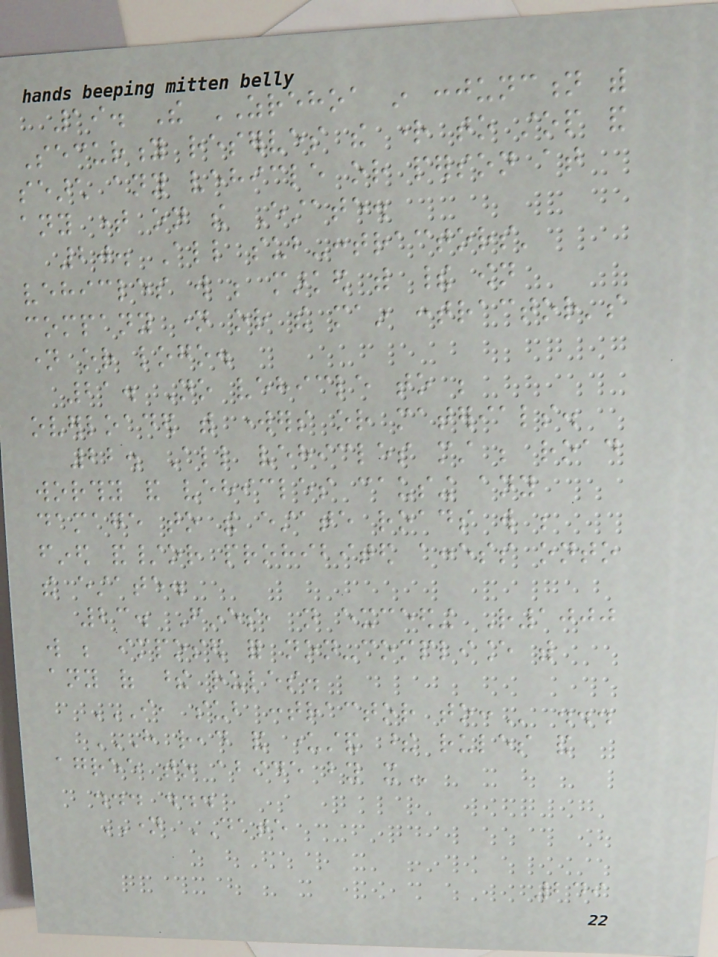19. The ZREHOA in conjunction with
Security reserves the right to stop and
search any vehicle or person at
any time on the Estate.
20. All sub-contractors'
vehicles will be marked with their own
company name or the main contractor's
name or logo.
21. No vehicle to be
overloaded with workers or materials.
22. All vehicles must be road
worthy and vehicles causing any
damage to the estate roads will be
fined and/or prohibited access onto
the estate.
23. Fines, not exceeding R1000
will be imposed for non-compliance with
any of these rules.
I, SUB CONTRACTOR TO: ...
HAVE READ AND UNDERSTAND THESE RULES AND
AGREE TO ABIDE BY IT
... ...
NAME DATE
249
